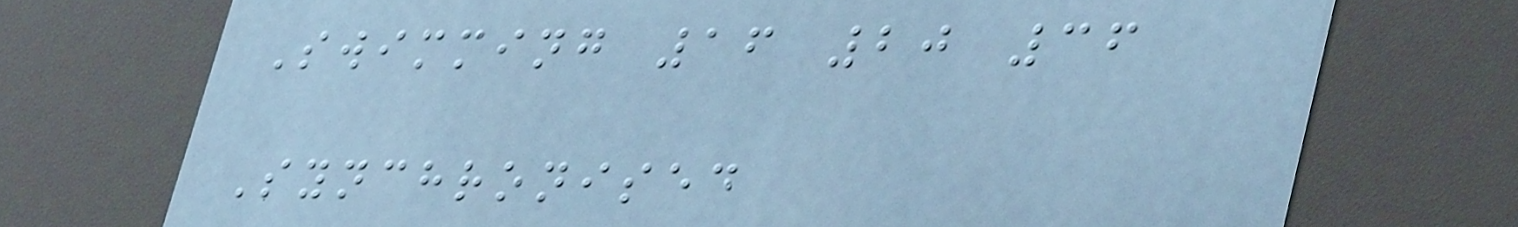Swimming 16 20 36
Synchronised
